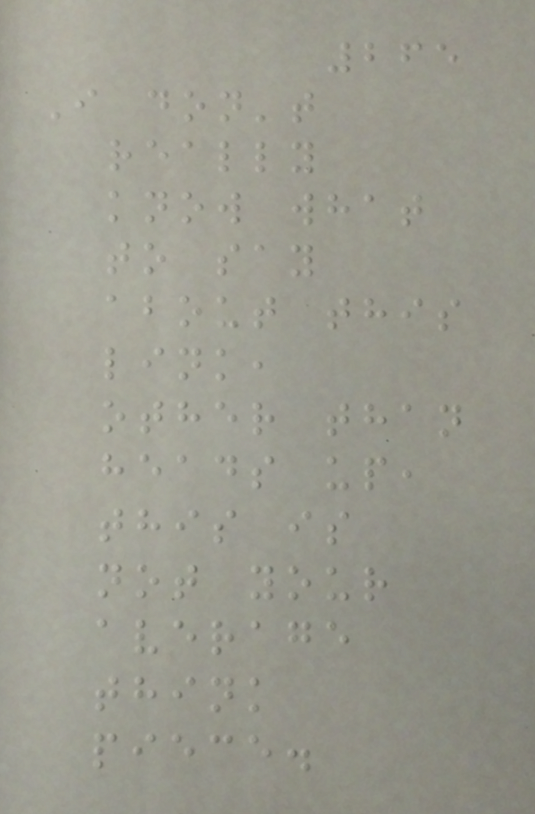265
I don't
really
know what
to say
about this
link,
other than
heads up,
this is
not your
average
think
piece.
